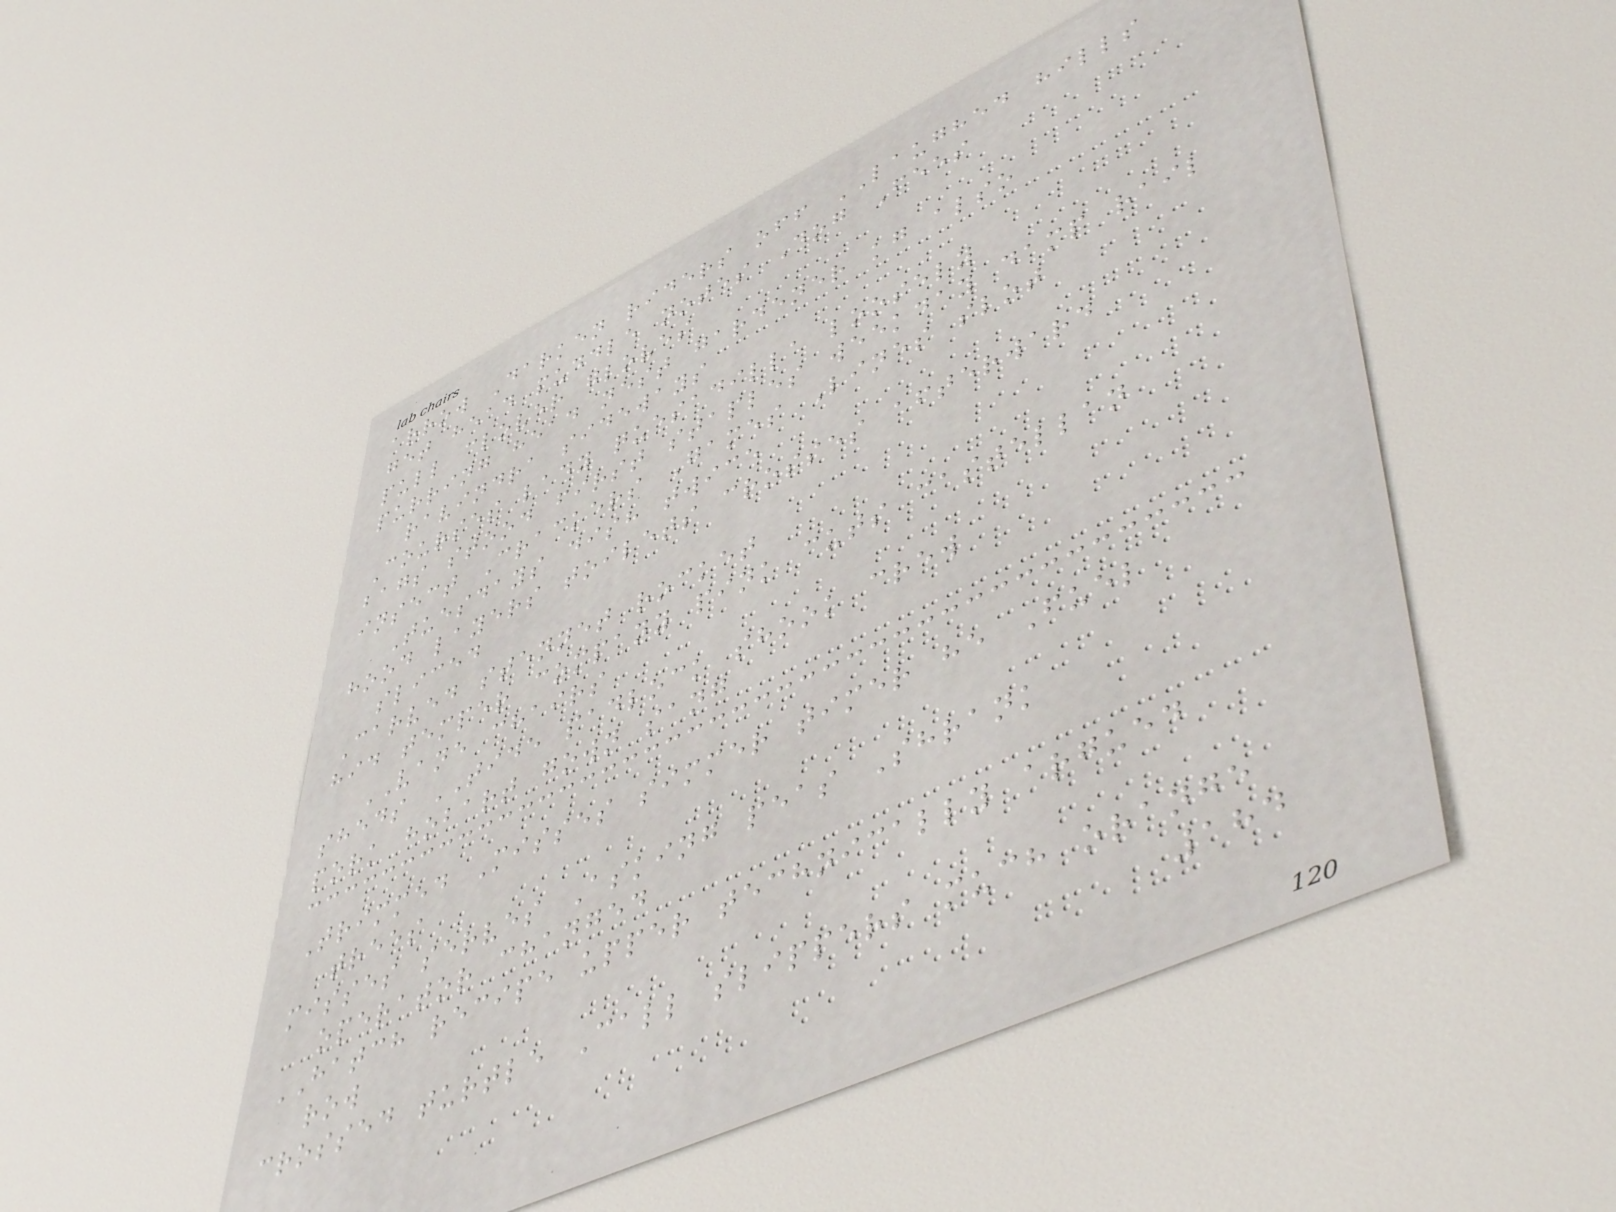arrow Darken riders off LAUGHED hills
get head puddle notes Dog Fees
pull clover gloves
purring head nest gardener kg also
ravindra sideways
Courses lady quesadilla loosely
bags stood first staples weekday damp rail
insect Crackers Games Lines slot
Tuesdays dish twice
hood layers toilets crosses afterward
sliced
Carved stennet rocket
hid temper company pink cuts castellan
VANE chairs
sheds TIDE padlock shook crew
pork hobart gown sang
Trimmed Misses simmer timer he Fuel
trees
misses serves Asking peas Shrank
operator changed
HATCH recipe upper technically argued
row
crossed turtle Call slippers much orange
184
